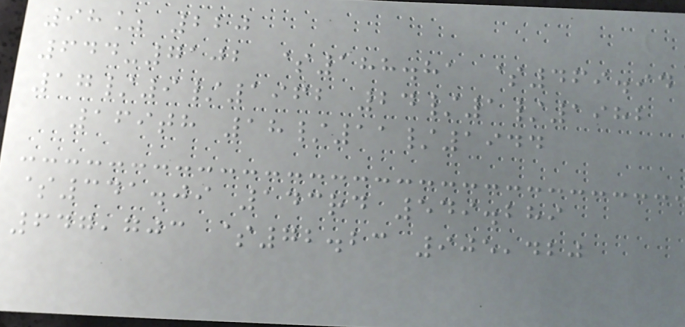98% 220
644-7102 $188.81 $469.94
17/9/1962 24/1/1982
169th 18/11/1944
$341.09 143rd 549.289
647,703 $72.23 905,420
